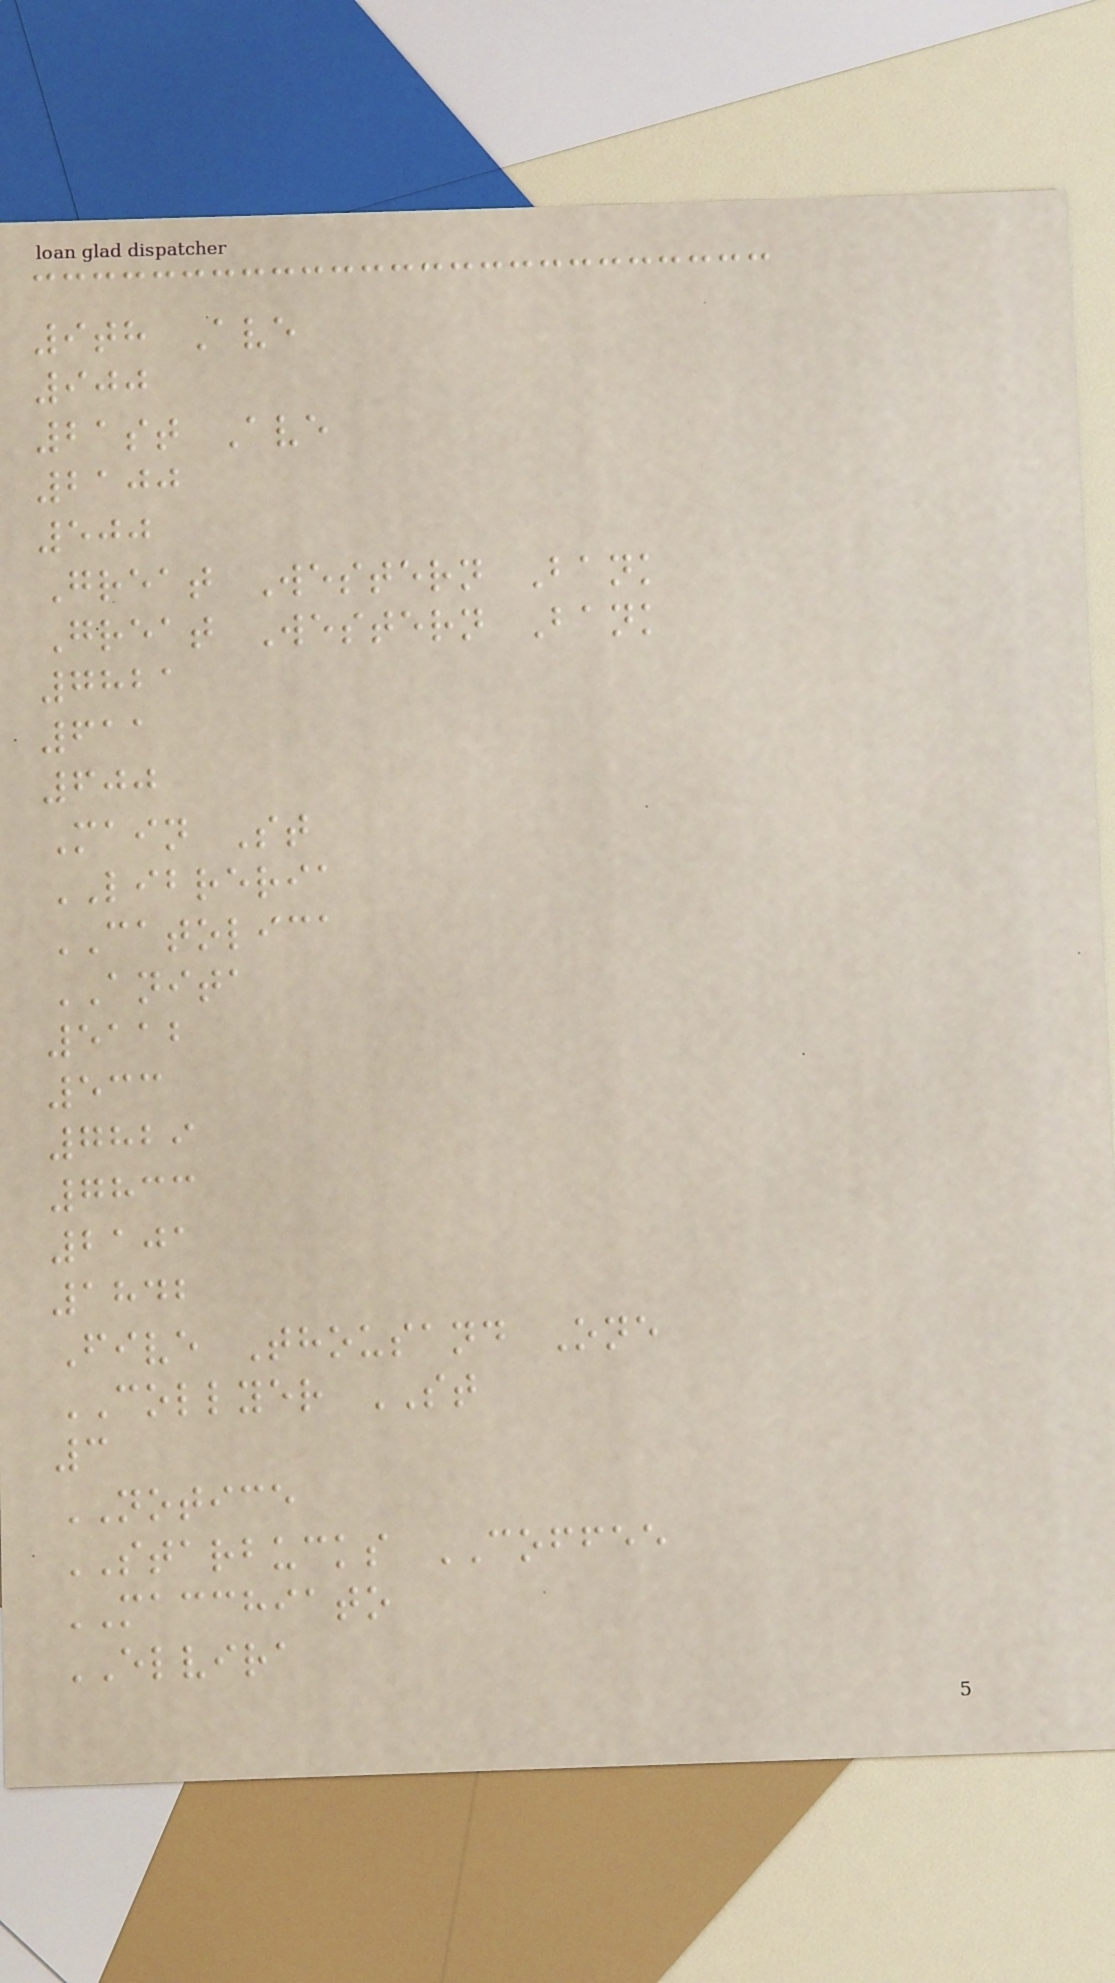9th Ave
900
21st Ave
2100
500
Great Western Bank
Great Western Bank
7821
611
600
Main St
LIBRERIA
CATOLICA
ANITA
5112
533
7829
7833
2101
1842
Five Thousand One
COLLYER ST
3
NOTICE
STARBUCKS COFFEE
MACCHIATO
ELVIRA
